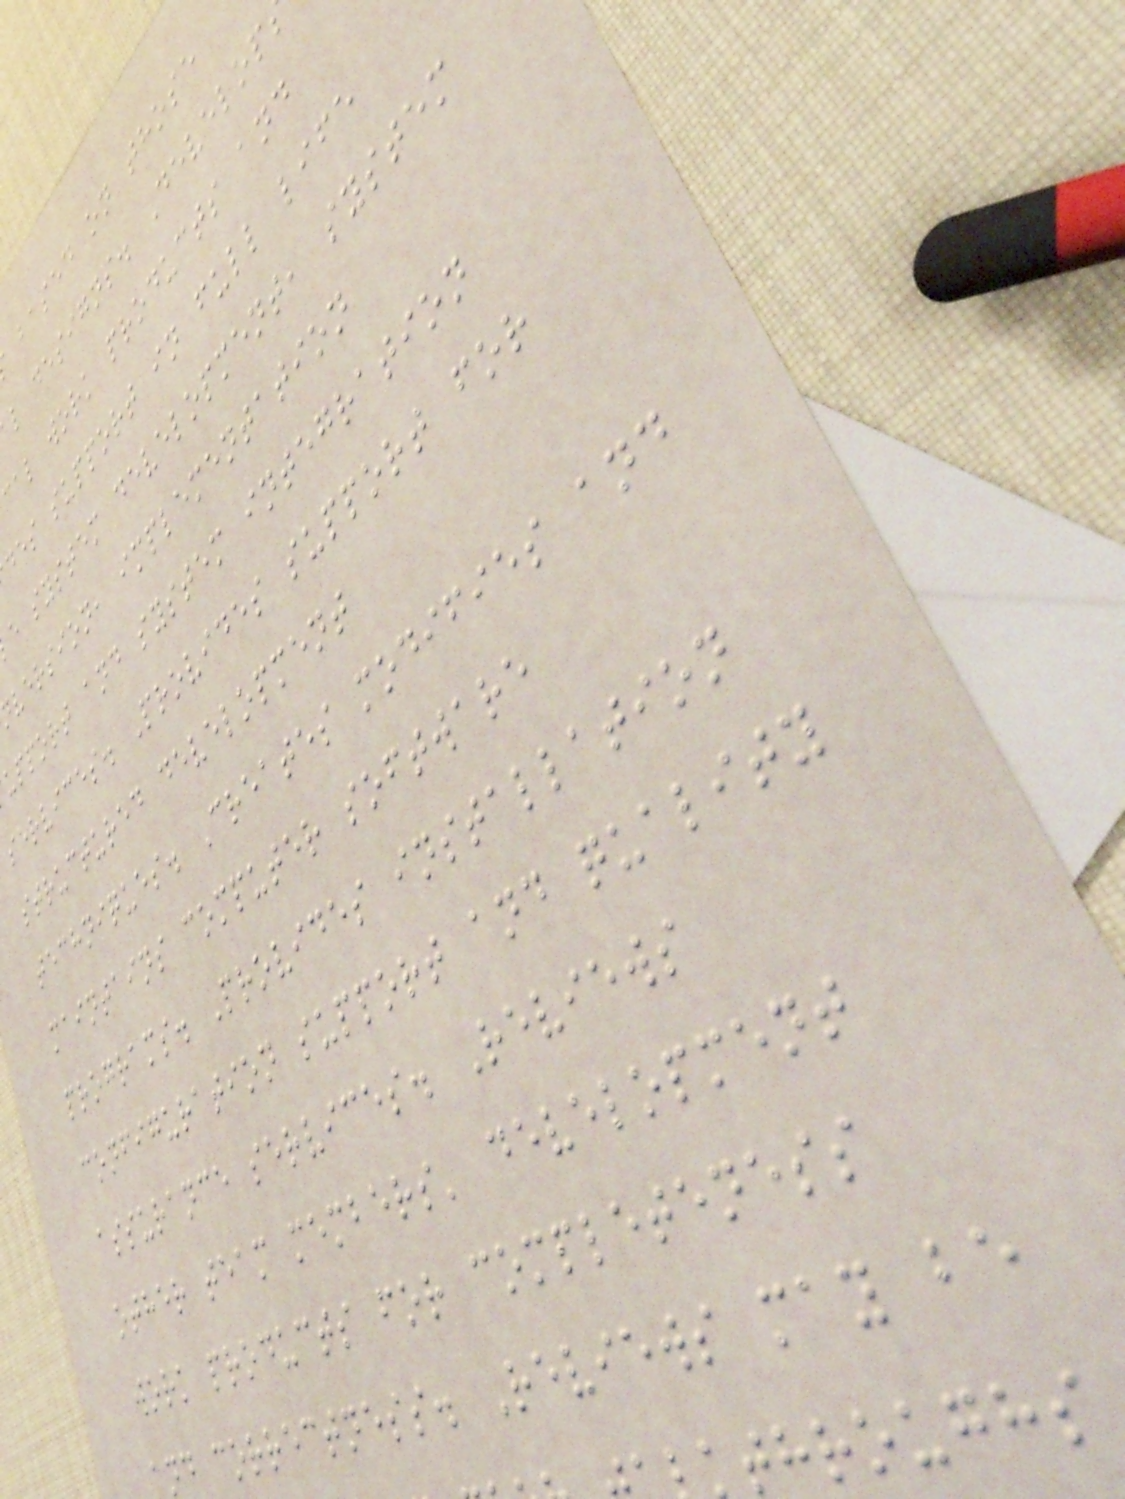based on those
l designs. Develop
cal work products and
des support in full life
e system development, system
version, implementation
upport and system integration
services. Provides support for
structured development
techniques. Creates modifies and
maintains computer software
programs. Provides installation
configuration support and quality
assurance services. Reviews
other team members' development
work products for completeness
and correctness. Reviews may be
kthroughs
